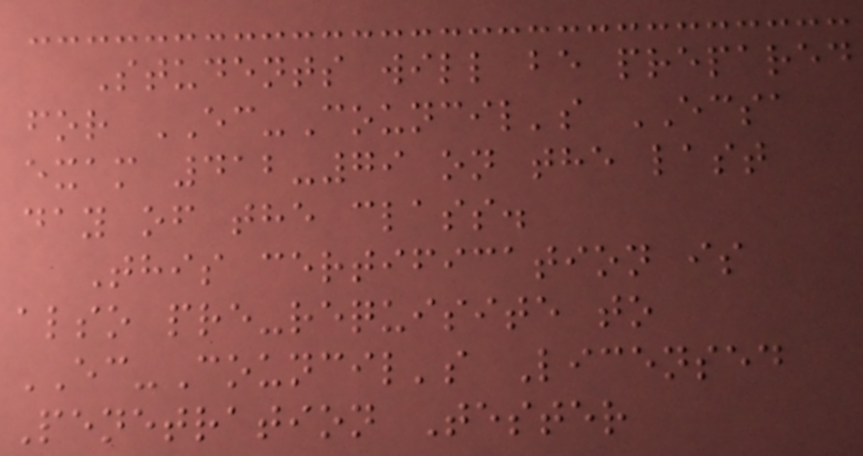Students will be prepared
for EC-Council's ECSA
exam 412-79 on the last
day of the class.
This certification is
also pre-requisite to
EC-Council's Licensed
Penetration Tester
